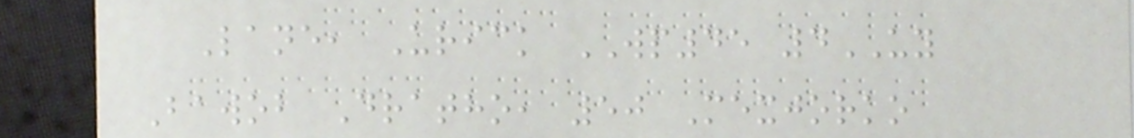Lane, Urick WP45 4UY
Bawob Dratho, 50 Mexjorko
